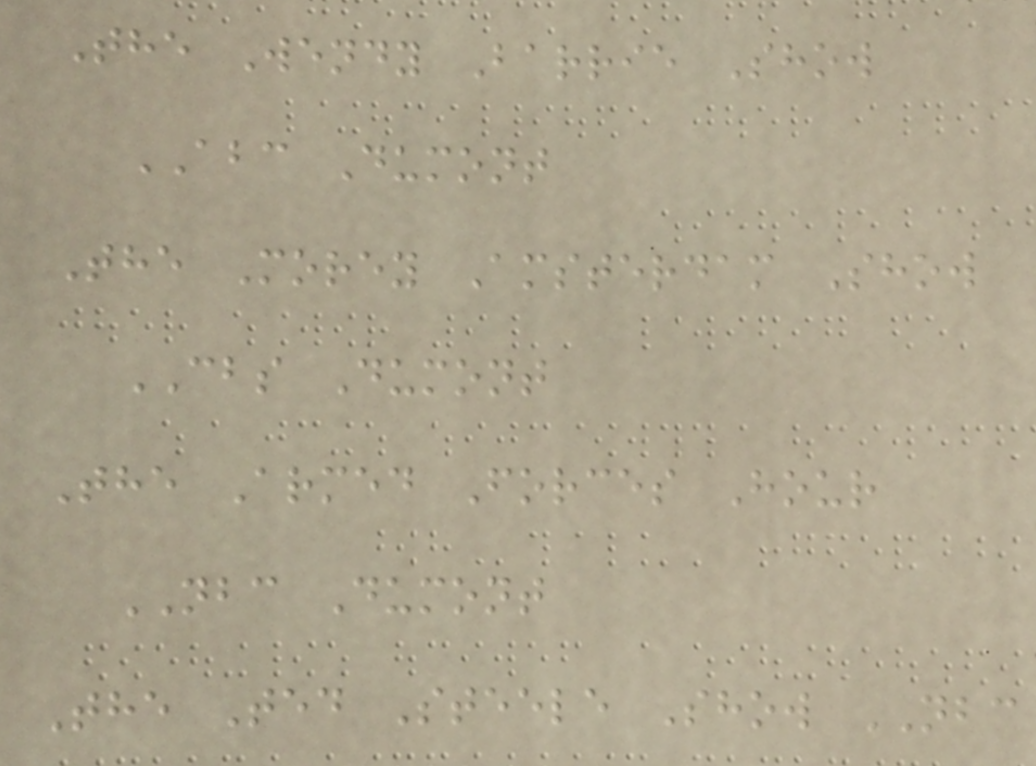The Wendy Barrie Show
ABC Dumont
The Morey Amsterdam Show
CBS Dumont
The Armed Forces Hour
NBC Dumont
The Ted Steele Show NBC
